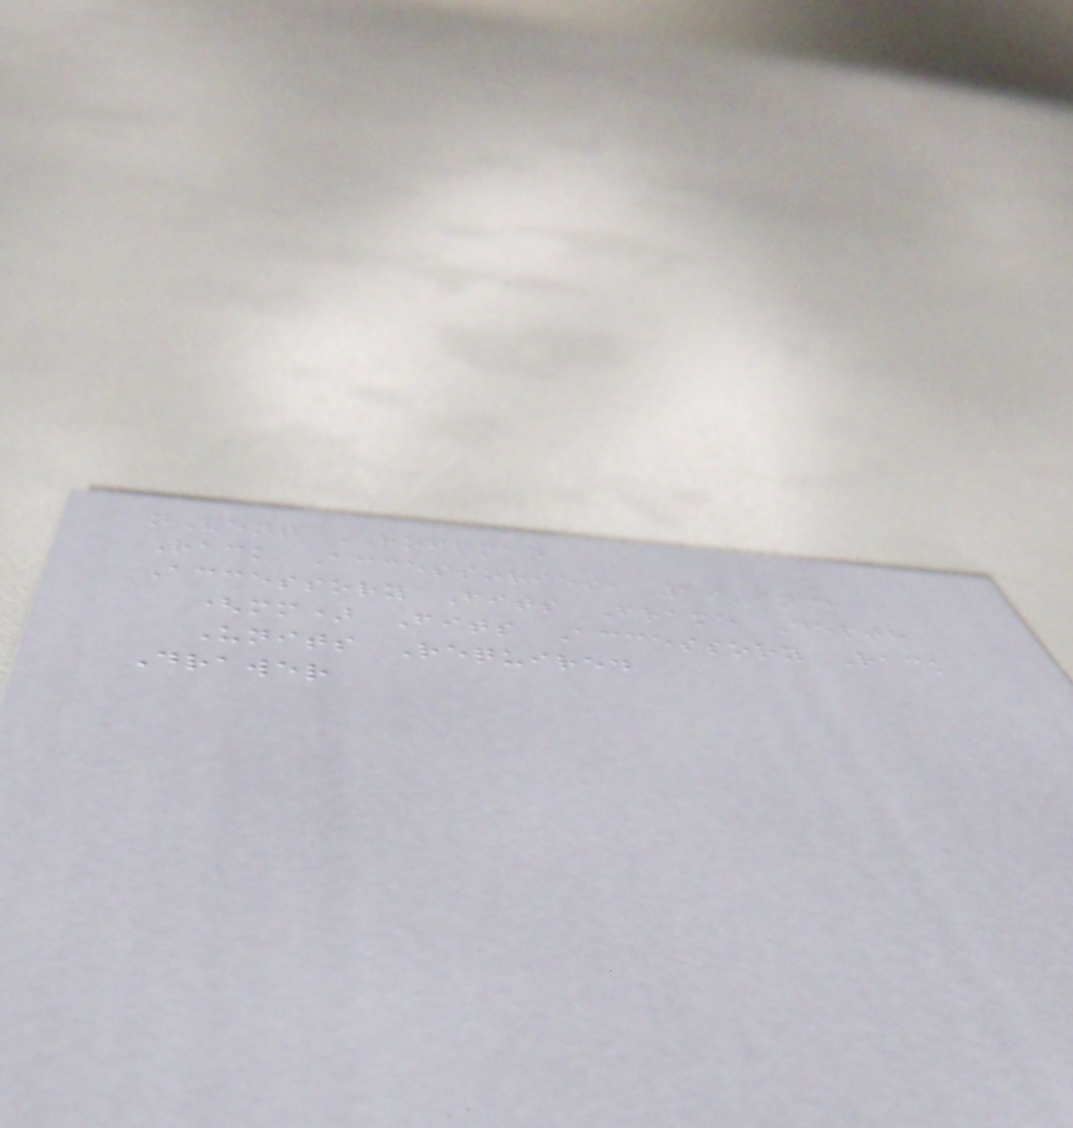nVent HOFFMAN
Rack Accessories, 19-inch
Accessory Fits Frame Depth
(mm) Fits Accessory Rack
Units Required
Drawer
